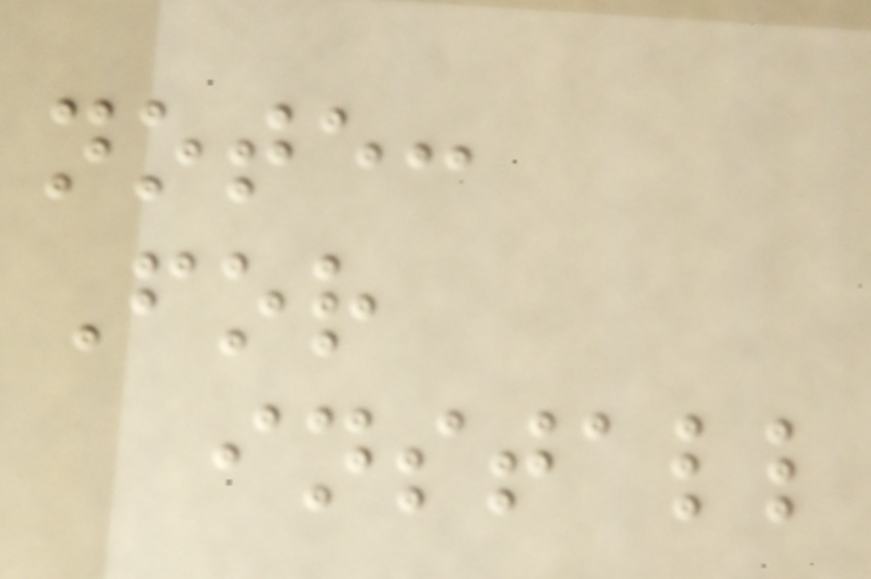note:
For
install
